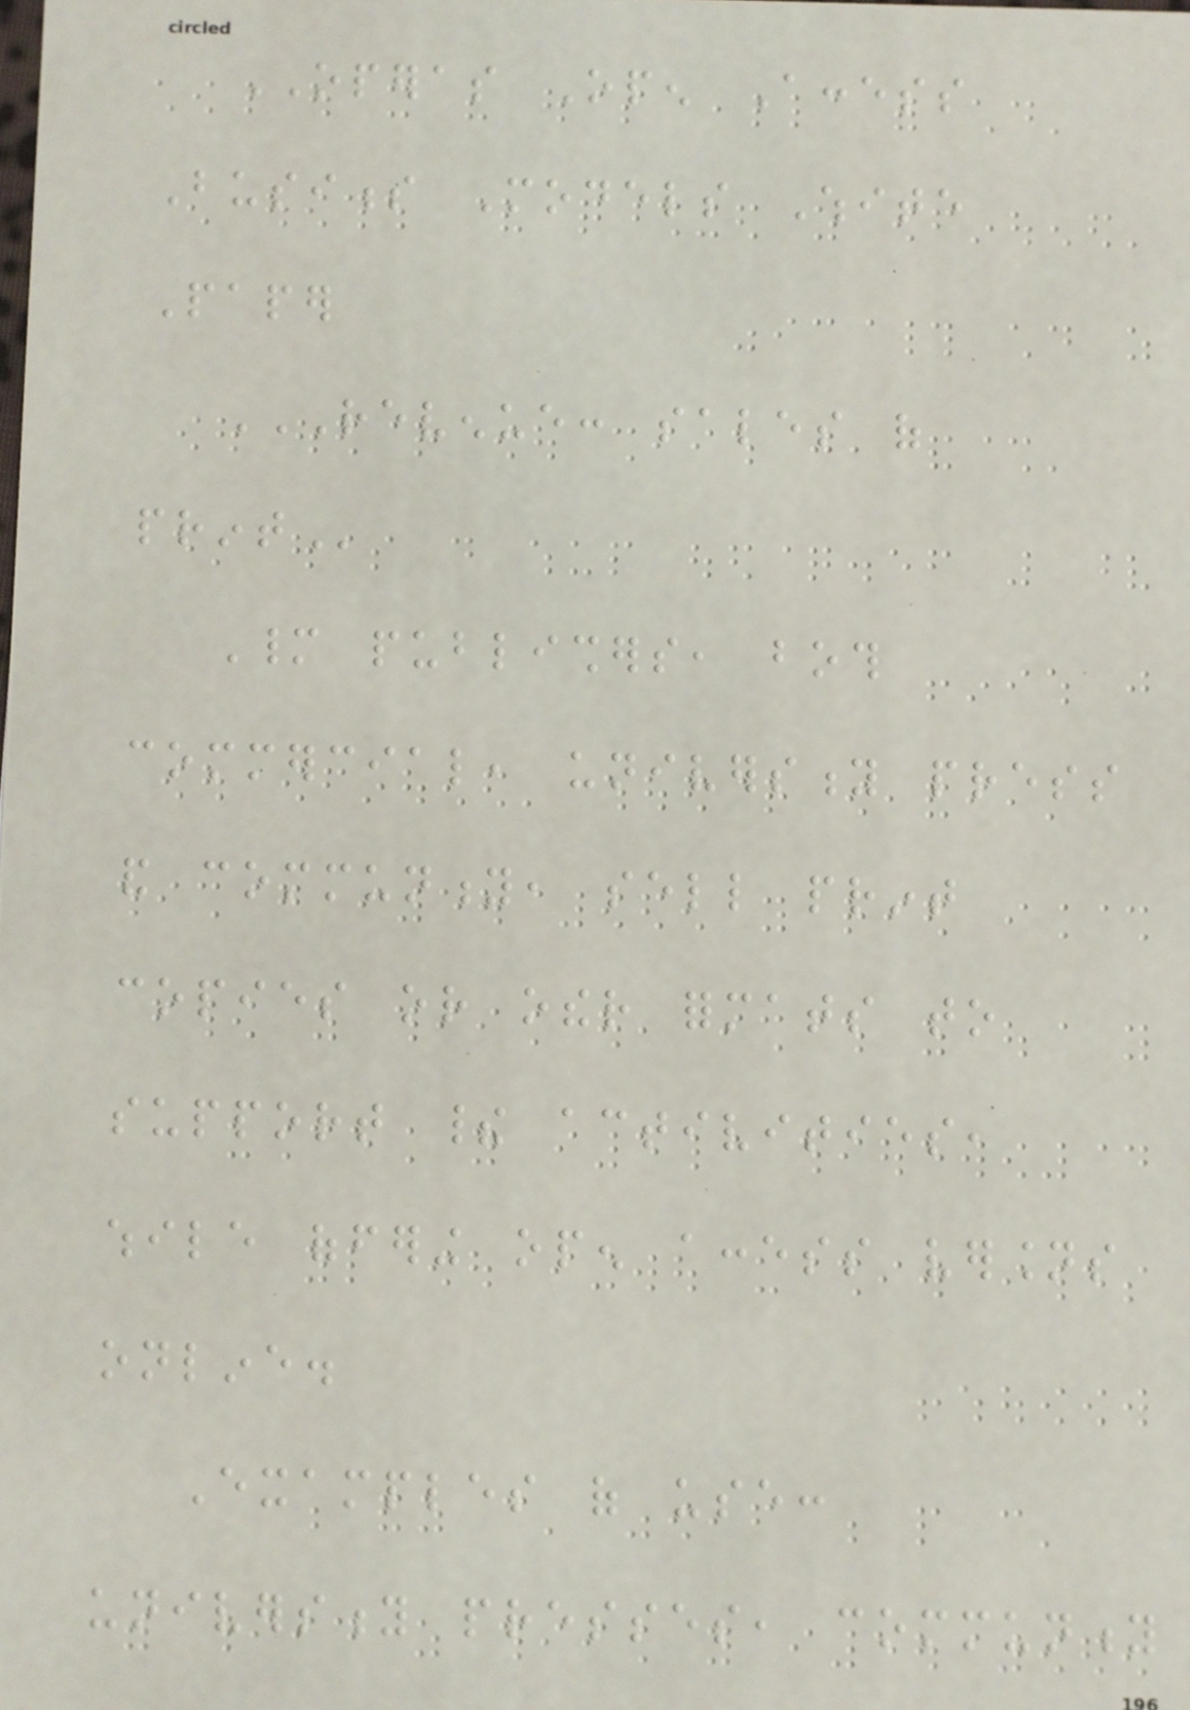OPERAS Open Access
Business Models White
Paper
REVENUE: SALES OF
PRINT
Many publishers, both
commercial, university press
and community, sell print
copies or other formats to
support their activities,
while offering open access versions
online.
Examples of use:
university presses, community
